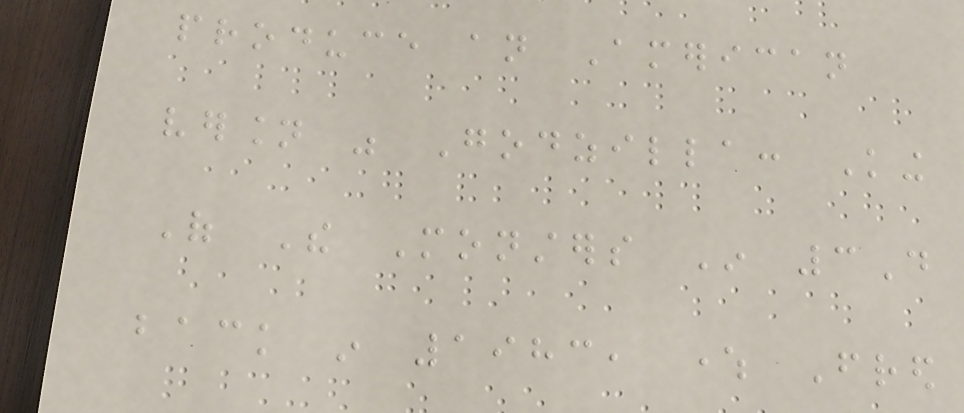produce an American
version was Godzilla: King
Of The Monsters In 3D
back in 1983, where Fred
